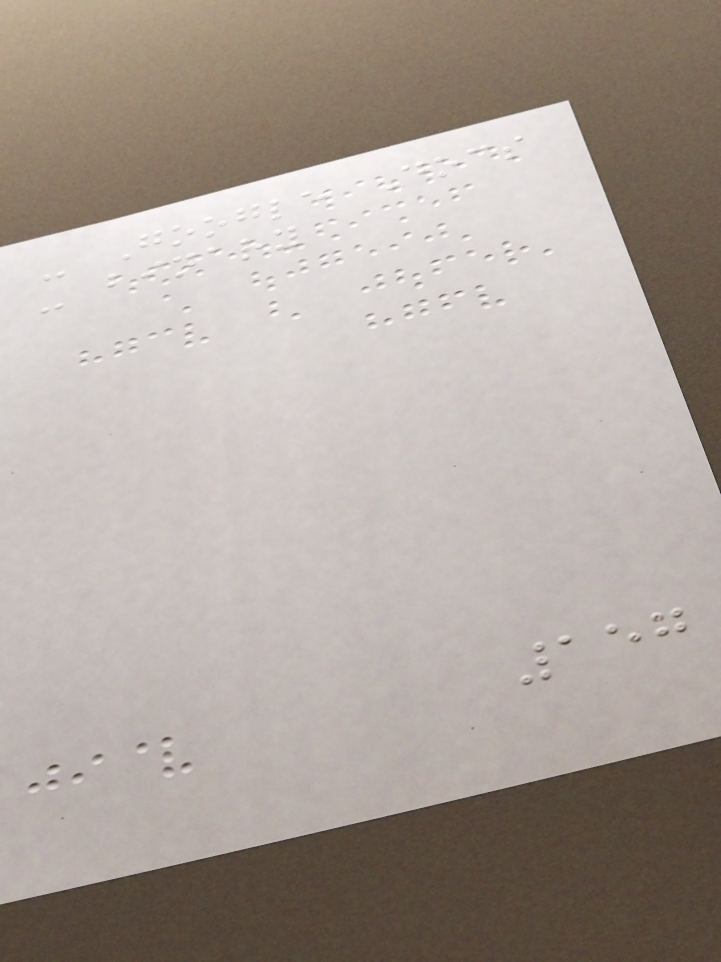- Google Docs
- binary
157
